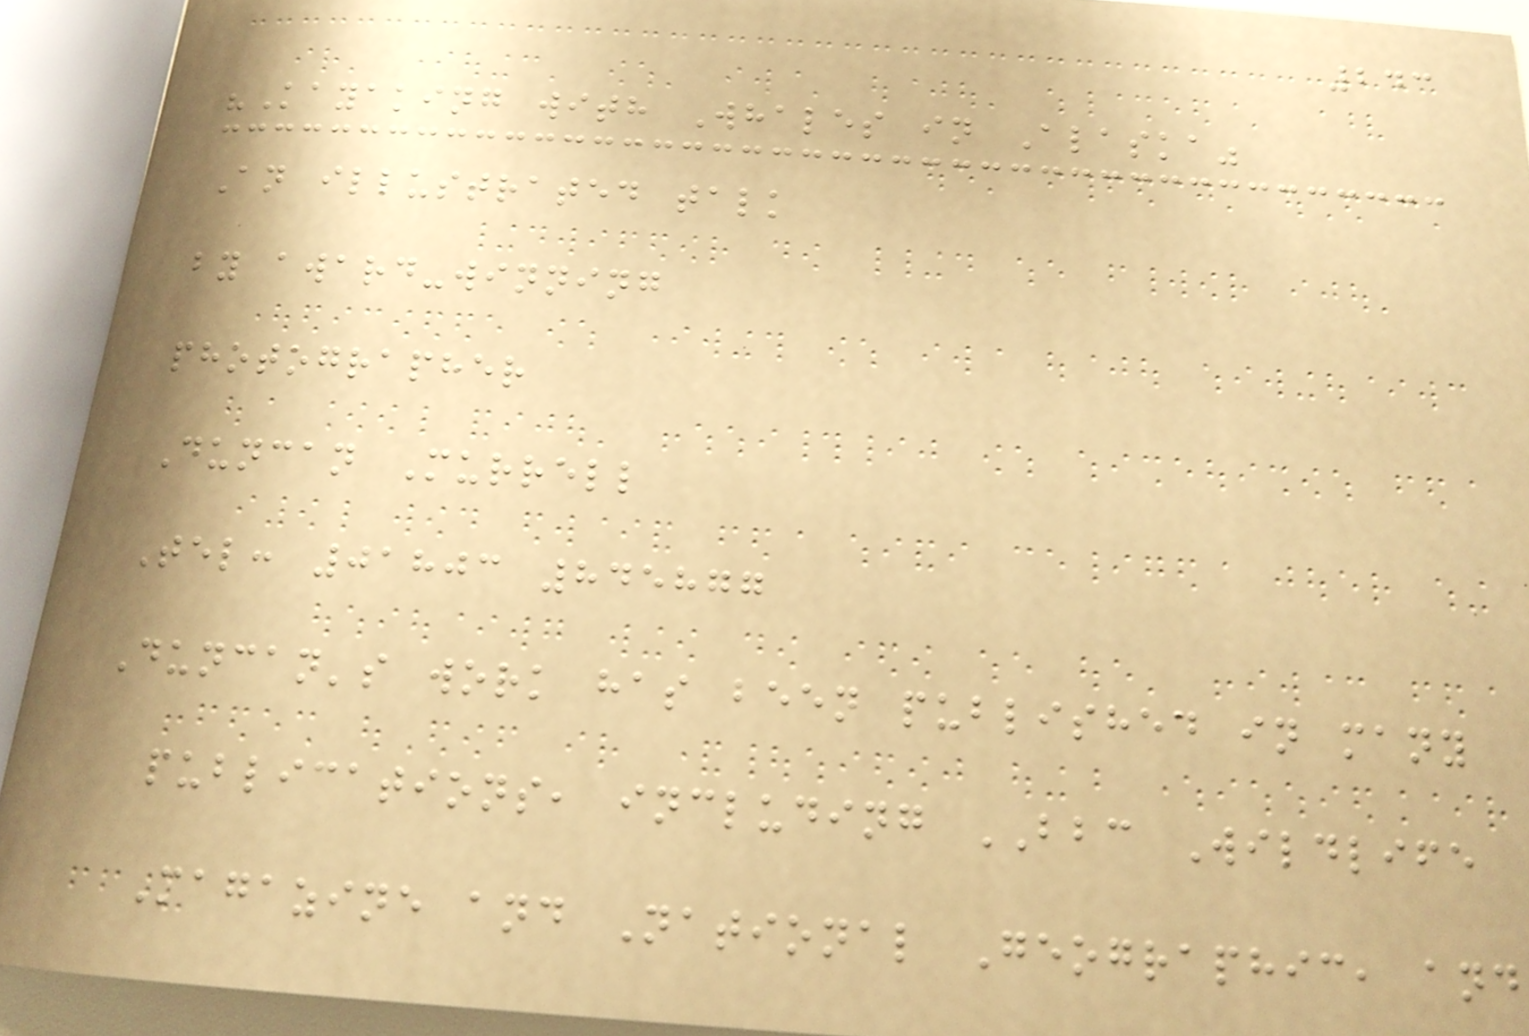243
"Kayaking with Whales in Alaska"
An illustrated talk
by award-winning
photographer
Duncan Murrell
Tel: 01803 845877
Duncan's work has been published in many
publications, including BBC Wildlife
Magazine and National Geographic, and
